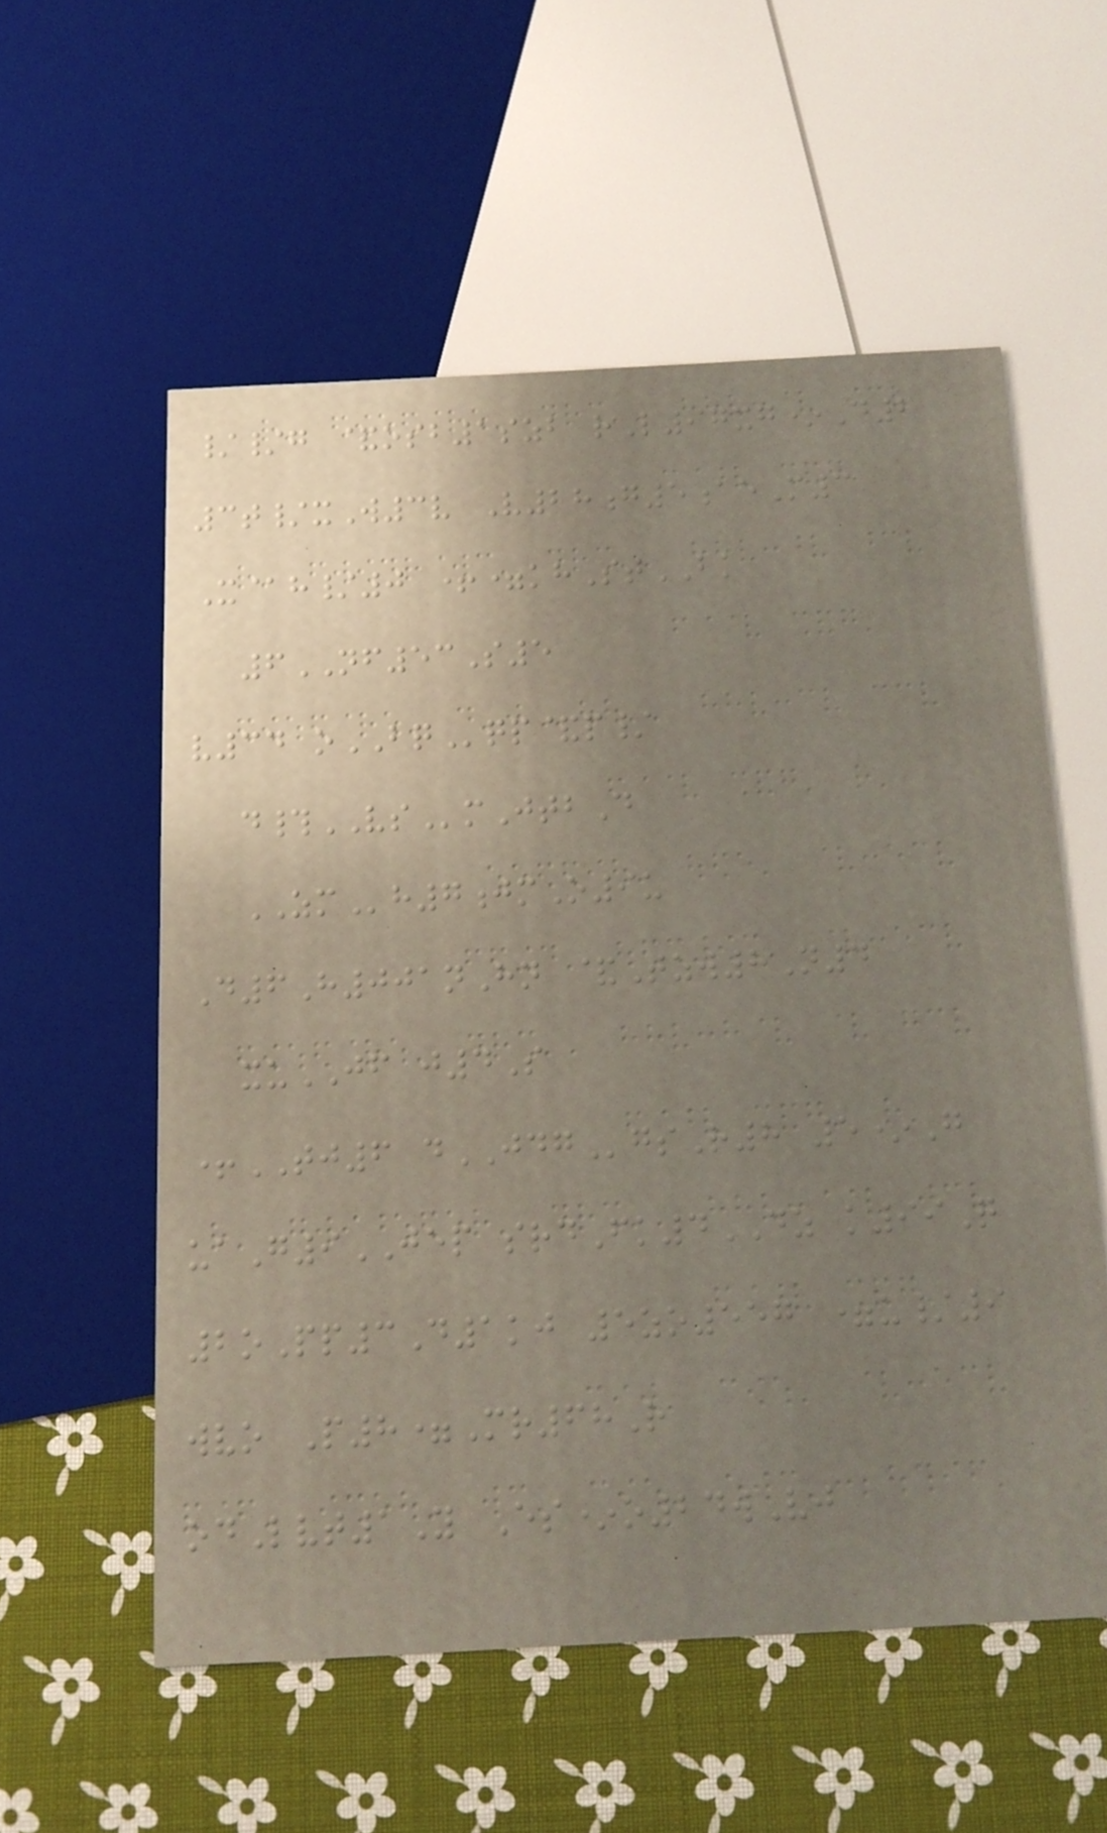//g &osb1szb rL97xg*D2
3t/xW3v V28g5aeM3
X@h/0 +=khStBK
6NF53S5
v34 oBQqp&p/
d#VSmJtbD
ZMh7jmO9u
D6H001nHn &Tzw8N4
xuJF j4S
+TJ6 dJDGgsR8 5*G
uaG9JEP srdFk4DZ k99Q
2oPp3D1kj 5zo557 =u/9
wvo P8=Mr68R
odLvt1Y Es*o24wVj
